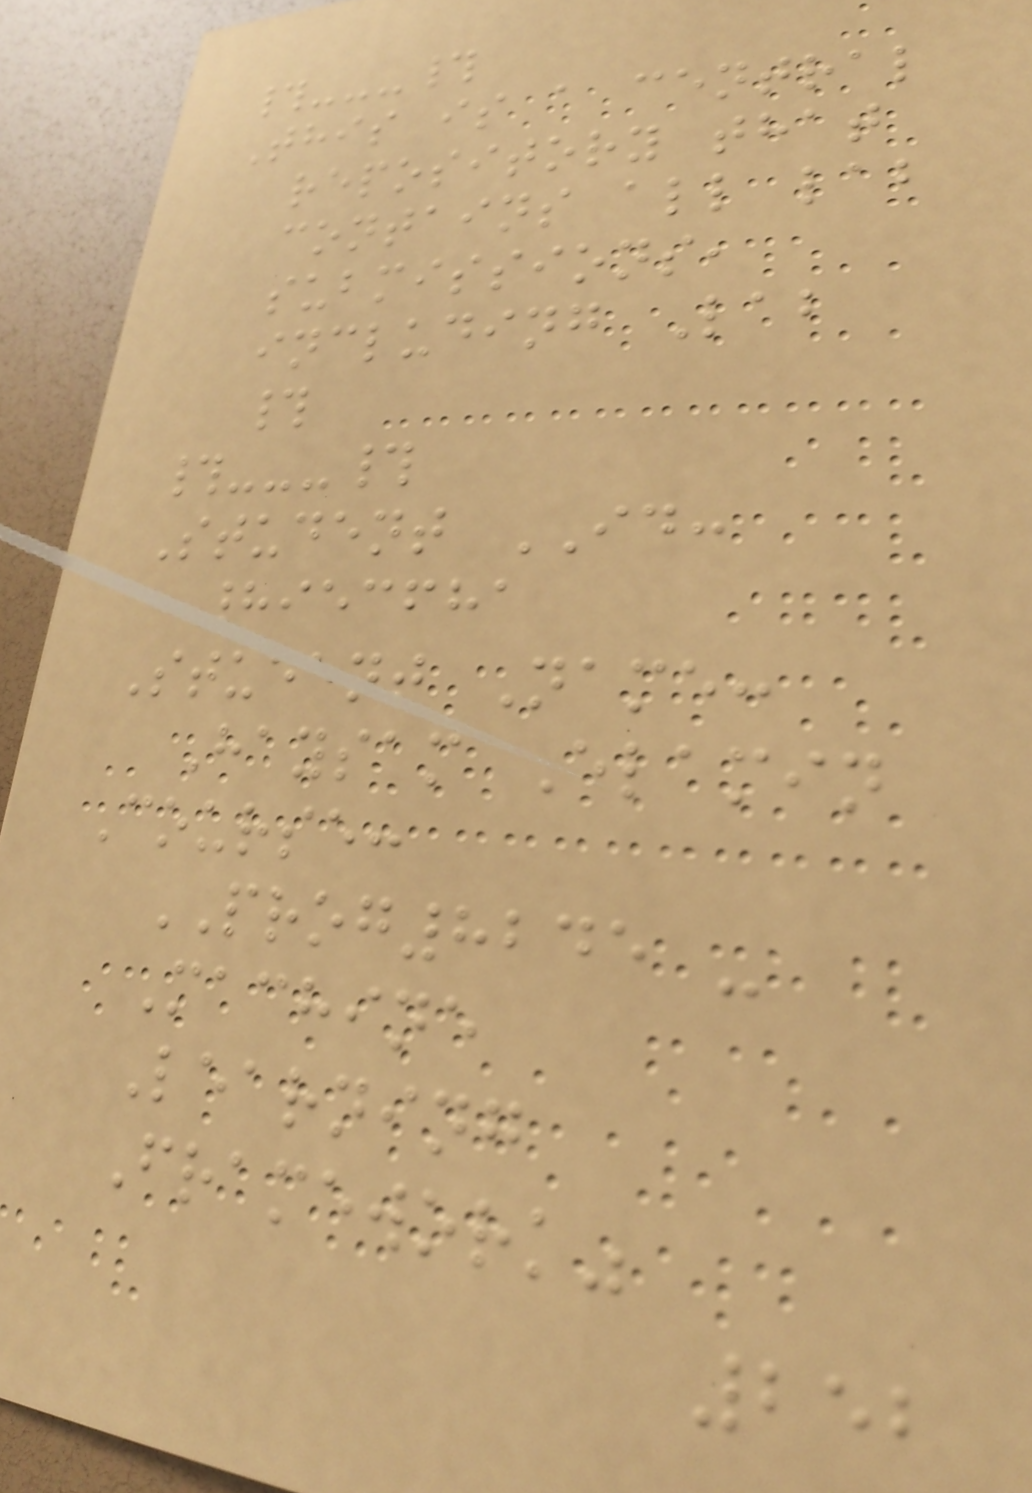#---#
This is a central
repository that
contains all lab
submissions,
including Lab
#
#---#
Student ID:
8953681
Student Name:
Haysam Elamin
Course:
PROG8245 -
Machine
Learning
Framework"
252
